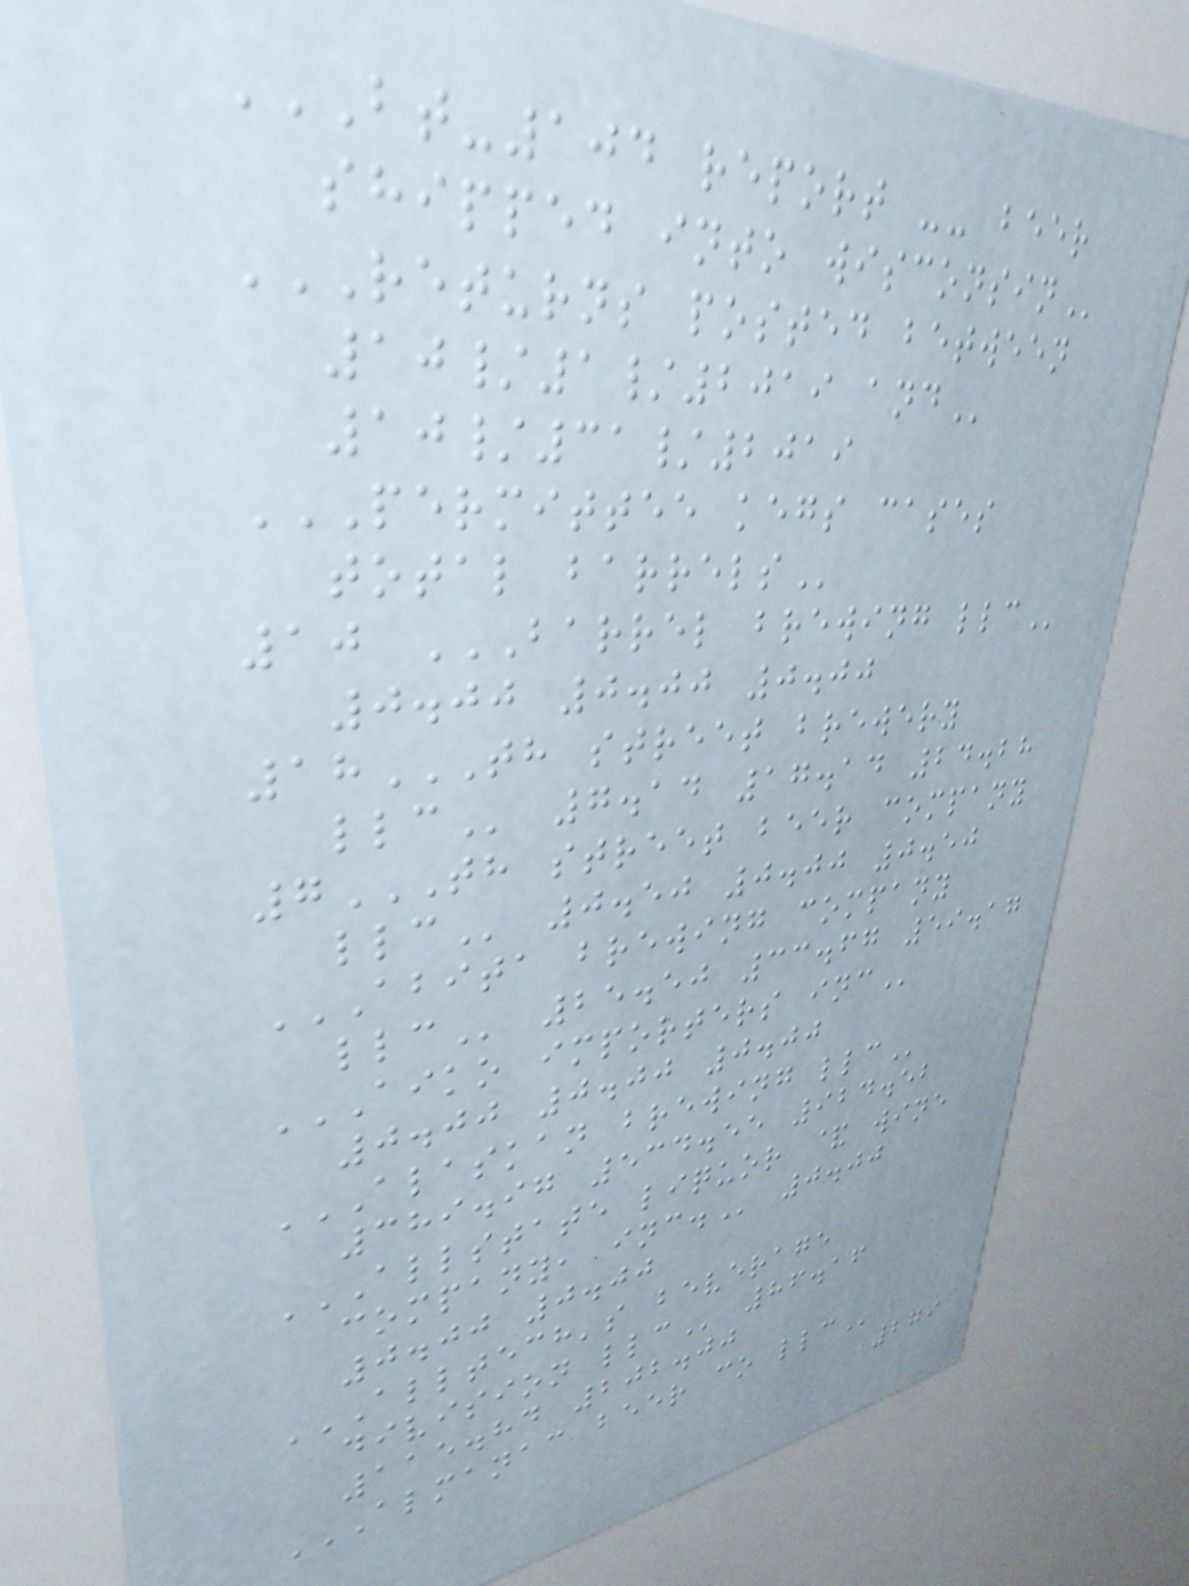BT-104 REPORT -- BEER
SHIPPED INTO WISCONSIN
RETURNS POSTED BETWEEN
10/1/2019 AND
10/31/2019
PERMITTEE KEGS CASES
TOTAL BARRELS
10 BARREL BREWING LLC
0.00 0.00 0.00
18TH STREET BREWERY
LLC 7.14 17.14 24.28
7TH STREET BEER COMPANY
LLC 0.50 0.00 0.50
ABITA BREWING COMPANY
LLC 25.50 33.67 59.17
AIKO IMPORTERS INC
0.00 0.00 0.00
ALASKAN BREWING LLC
389.97 534.55 924.52
ALLSTATE LIQUOR & WINE
COMPANY, INC. 0.00
0.00 0.00
ALLTECH'S BEVERAGE
DIVISION LLC 86.16
115.84 202.00
ALMANAC BEER CO LLC
279
